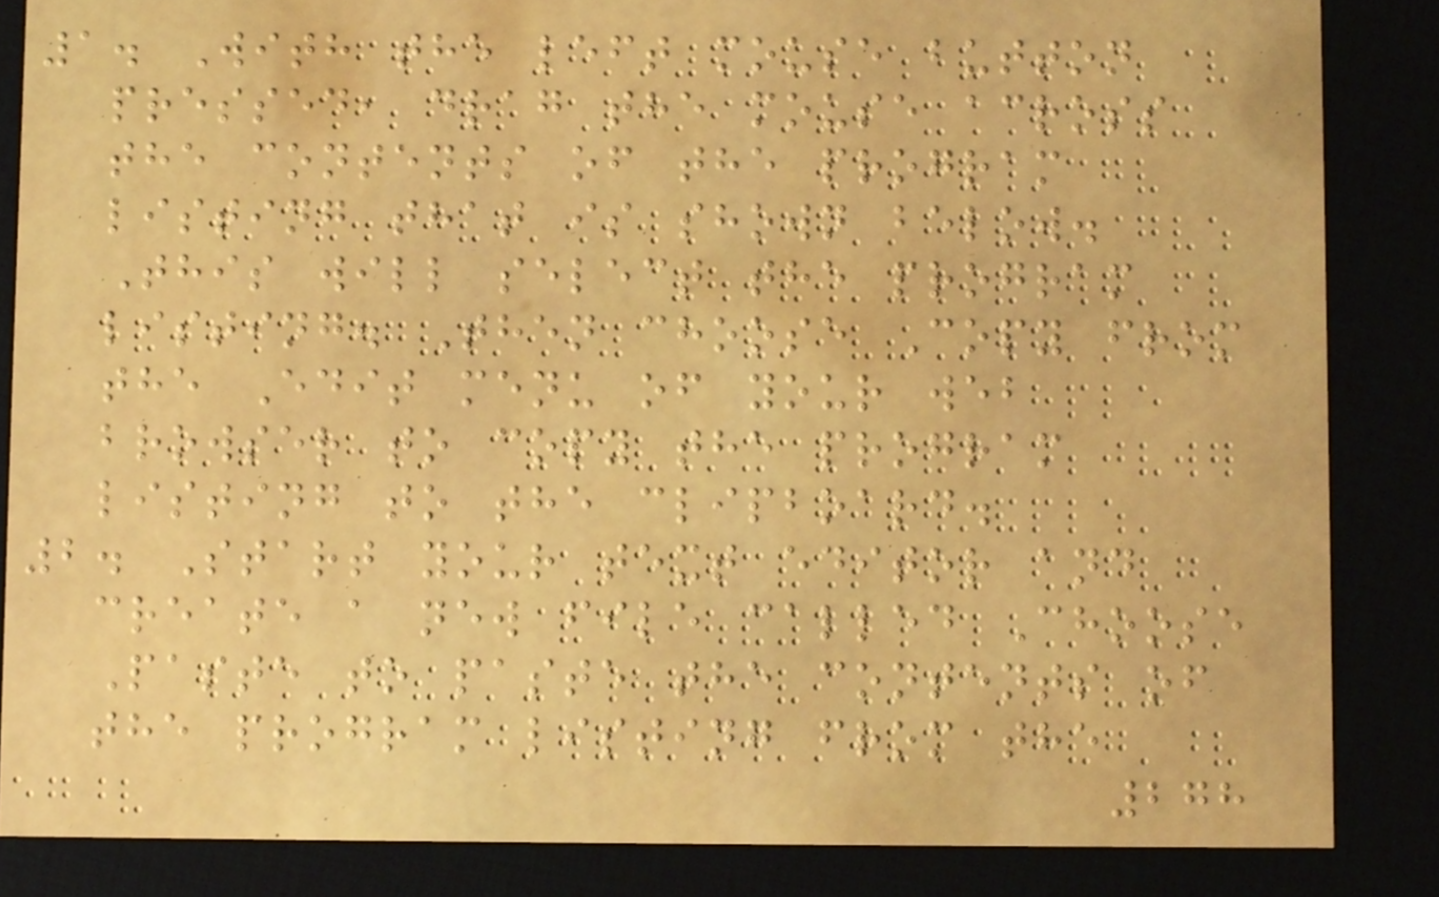1. With the left mouse button
pressed, drag the mouse across
the contents of the program
listing that is shown below.
This will select the program
listing. Then choose Copy from
the Edit menu of your web
browser to copy the program
listing to the clipboard.
2. Start your text editor and
create a new file called Choose
Paste to paste the contents of
the program listing from the
278
